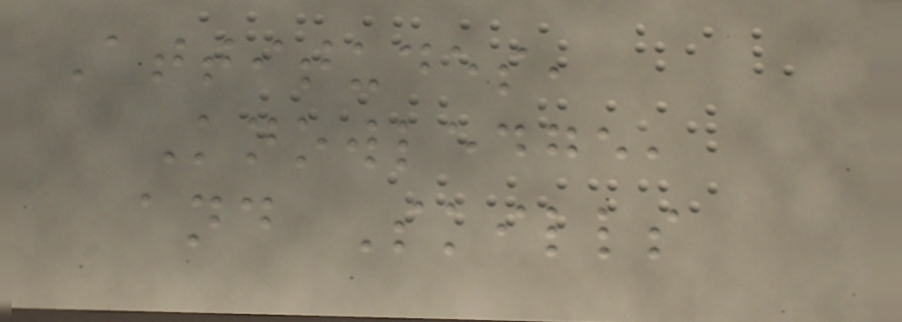Attitudes,
Knowledge,
and Skills
